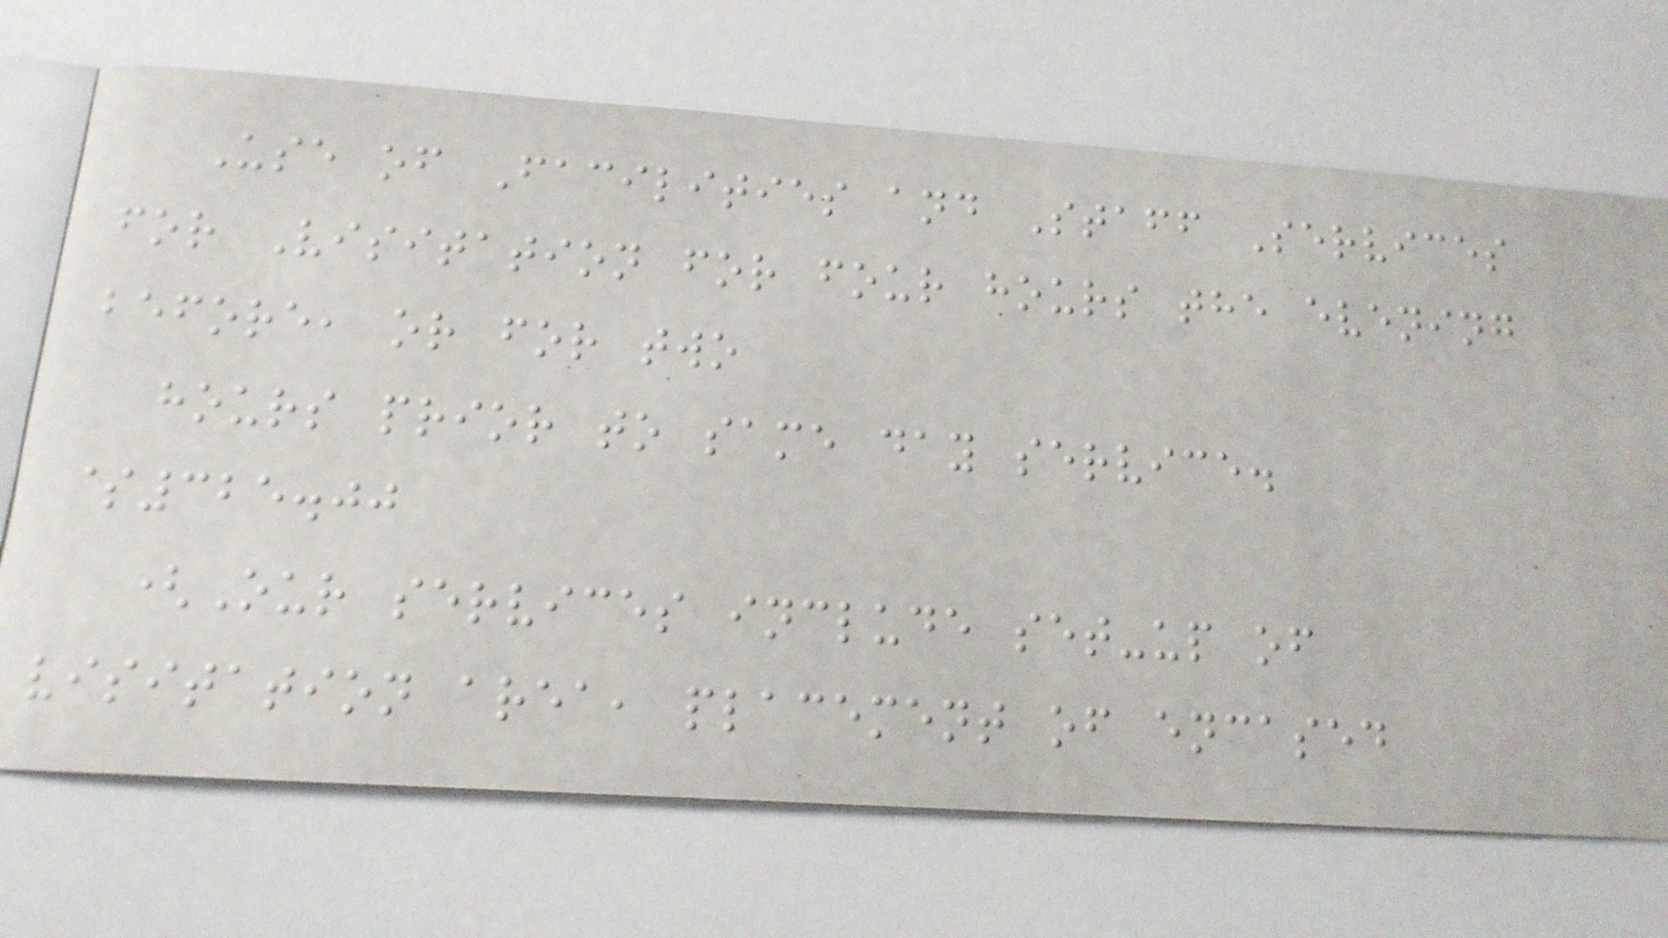Use of Facilities and Staff Services
for Visitation for four hours the evening
before, or for two
hours prior to same day service.
$325.00
(Our services include set-up of
visitation area, placement of encased
